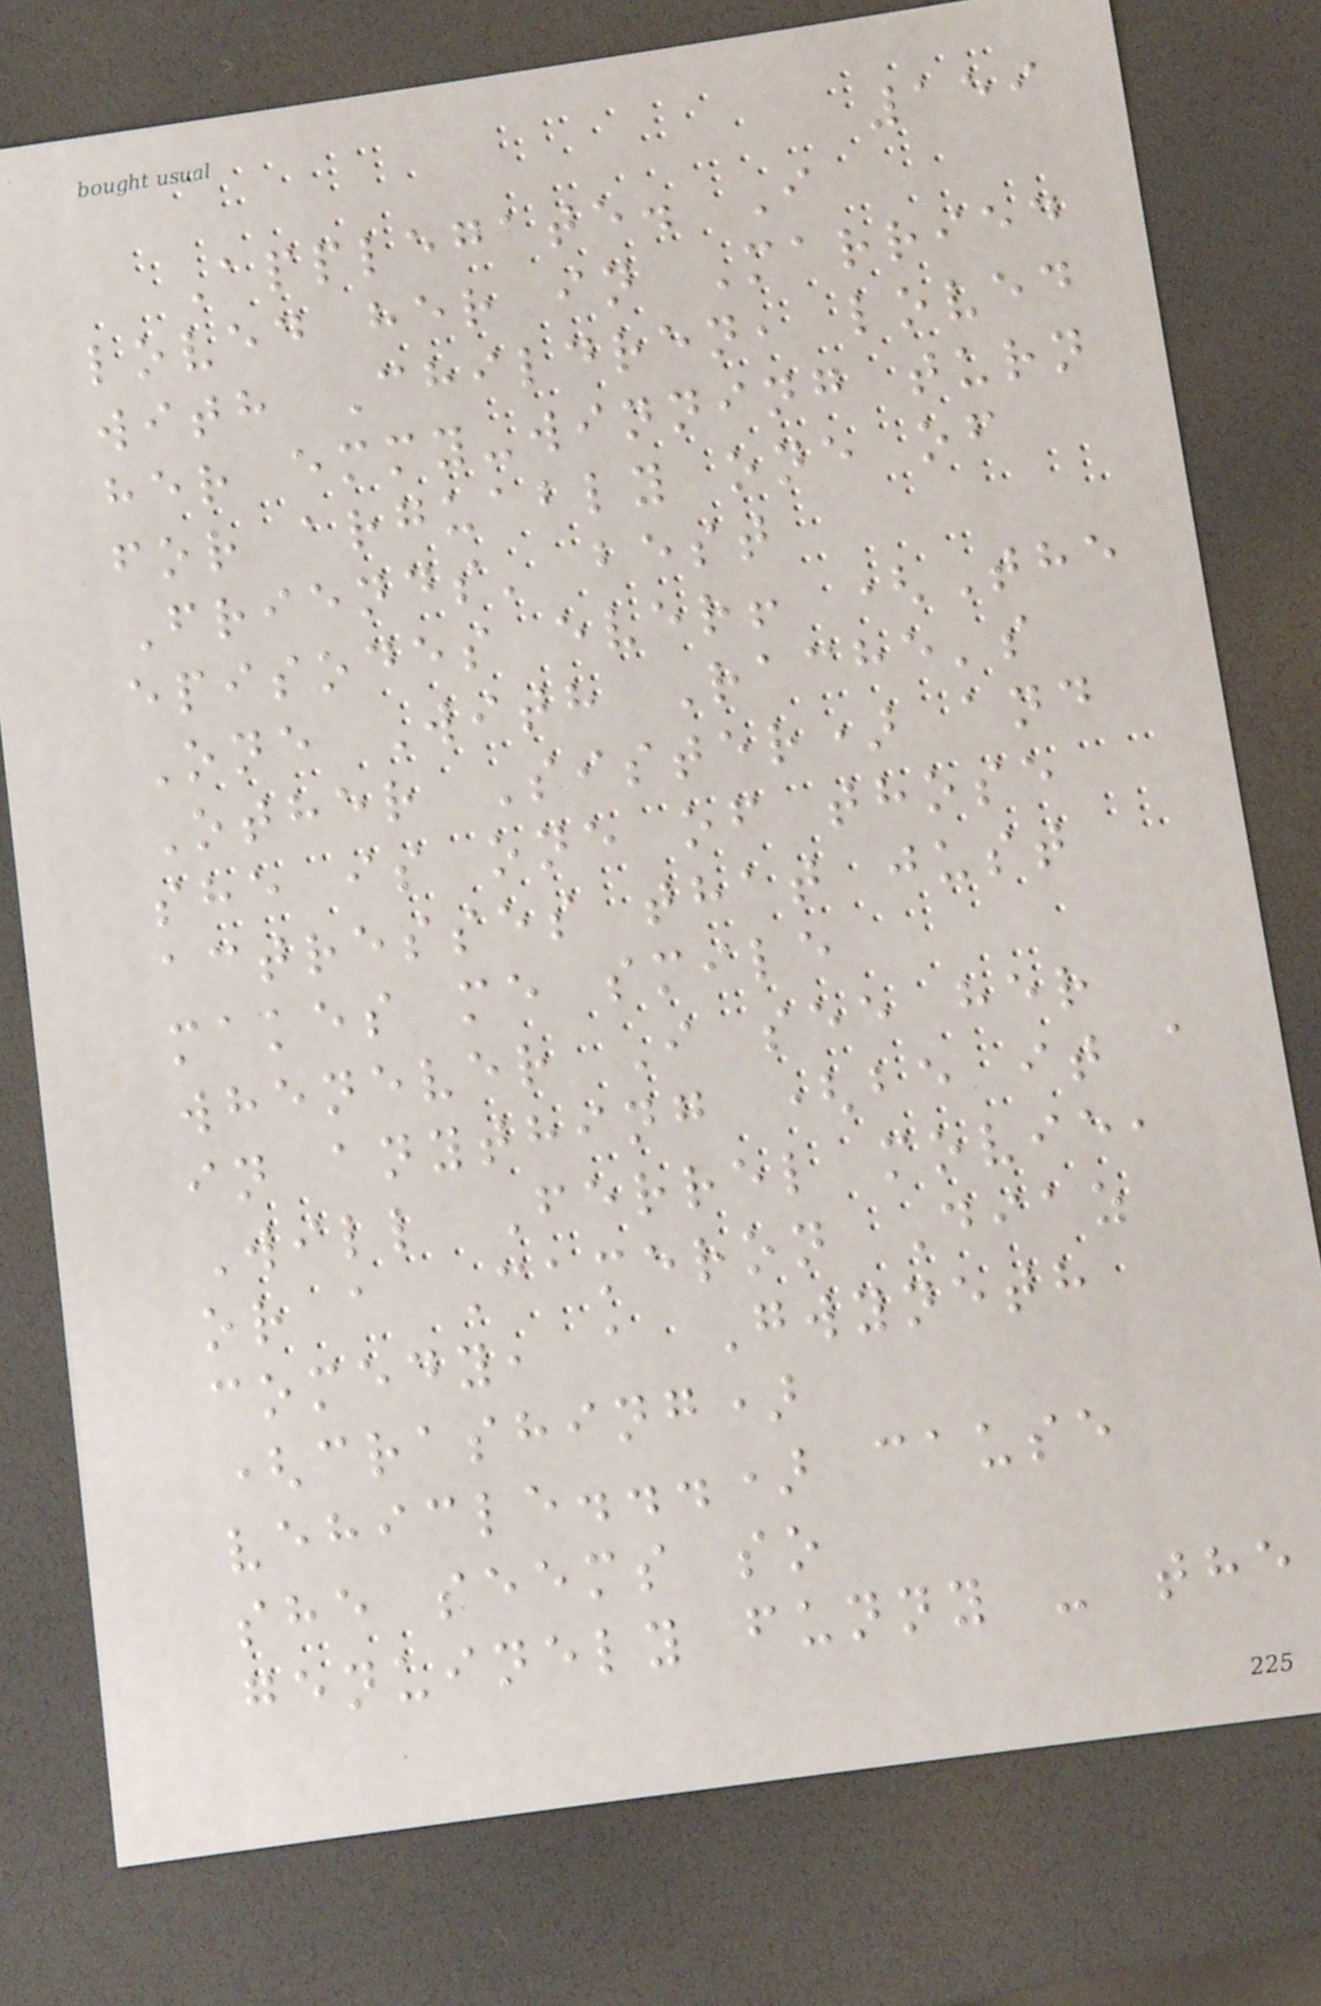159
Applegate. I
loved her in Married
with Children, loved
her emmy-winning turn
for arguably one of
Friends' best
episodes ever! (The
One With Rache's
Other Sister) and
she is one of those
actresses that just
makes me smile
whenever I see her
in anything (be it a
Will Ferrel movie,
or a Cameron Diaz
comedy, a Gwyneth
(crashing)
vehicle...) cause
she seems so
genuinely funny - the
